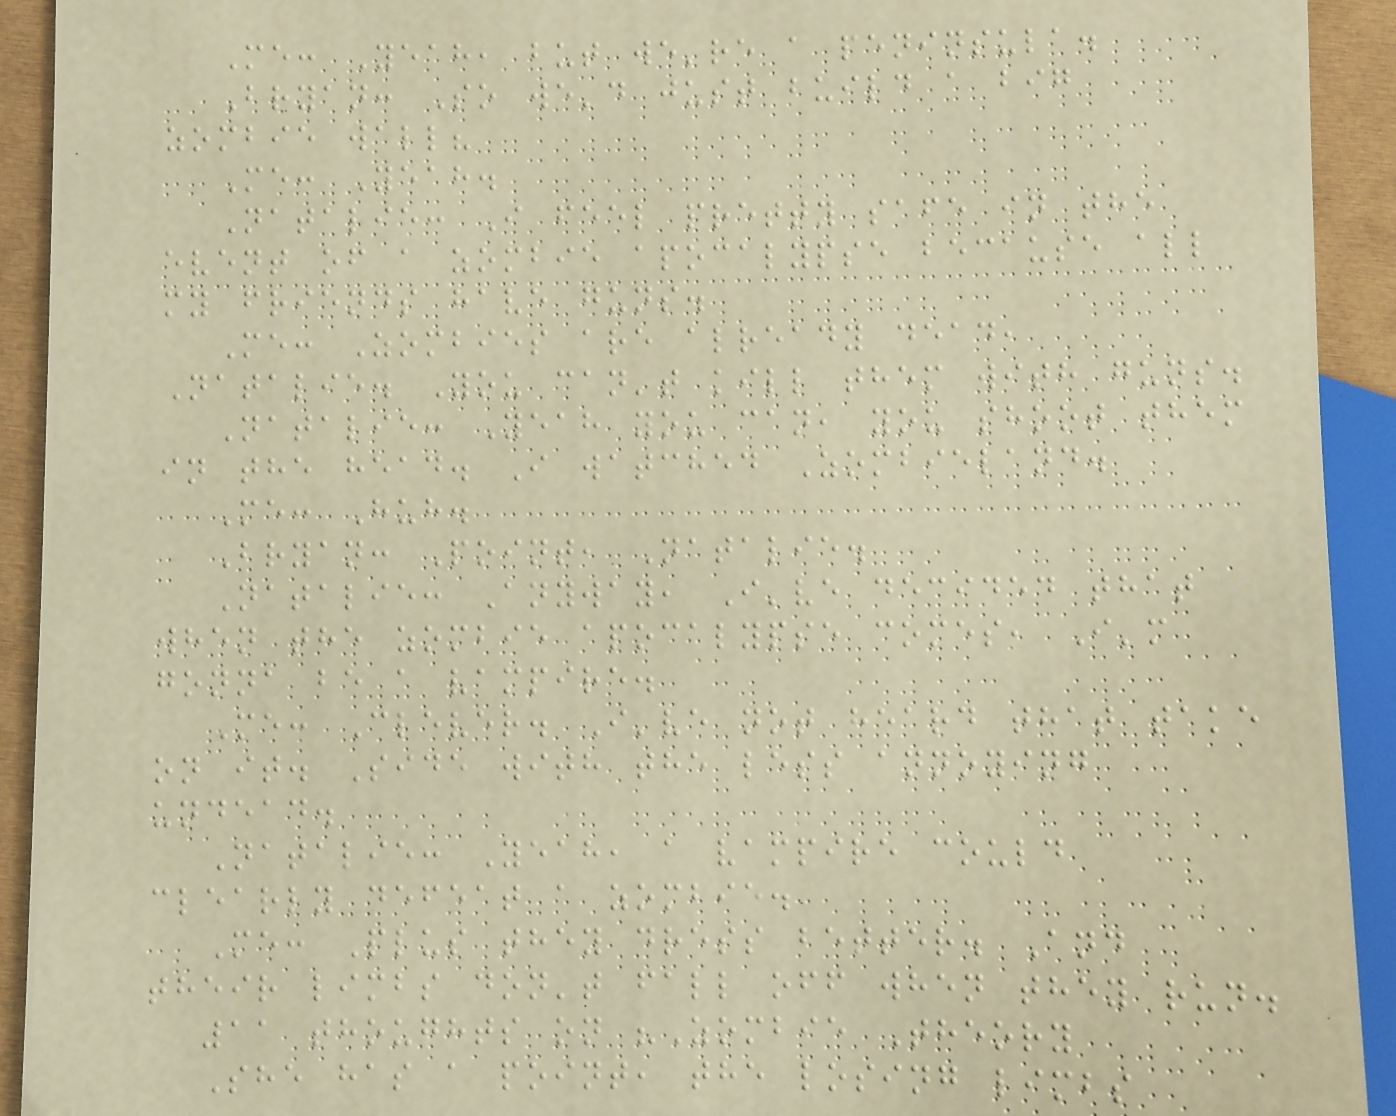Me: Yeah, but we're a peninsula.
Bryan: So we'd just build a big
zombie wall?
Me: Yeah.
Natalie: I feel pretty safe in the
event of a zombie apocalypse because all
my friends have guns.
Me: Zombies are already dead,
Natalie. You can't kill them with guns.
Natalie: Yeah you can, you shoot them
in the head. I watched Zombieland.
Me: Huh.
Bryan: Point, Natalie.
Natalie: Anyway, I've decided that
when the zombie apocalypse comes, I'm
gonna be a vampire.
Me: Clever. I've not heard that take
on it. Side with the less annoying
undead.
Natalie: Yeah, a vampire could
clearly defeat a zombie.
Me: Plus they dress better. And
their limbs don't fall off when they run.
11 thoughts on "Zombie Theory
She has a point, the losing limbs
